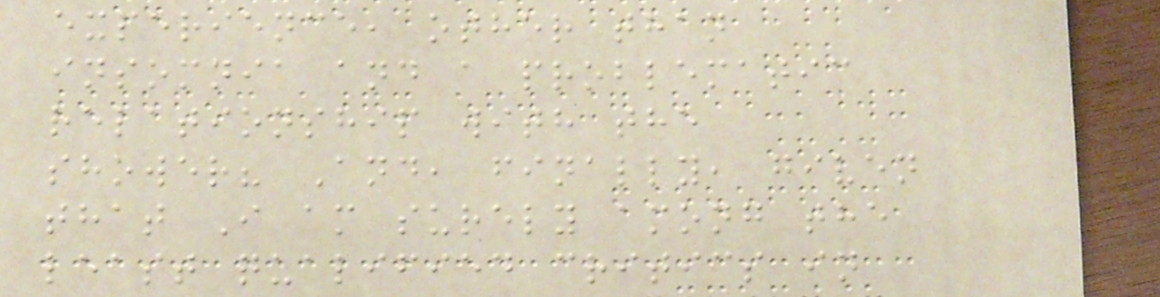experience, other than
insomnia and a problematic
relationship with the
shower? And, finally, given
that I am surely among the
least qualified critics in
